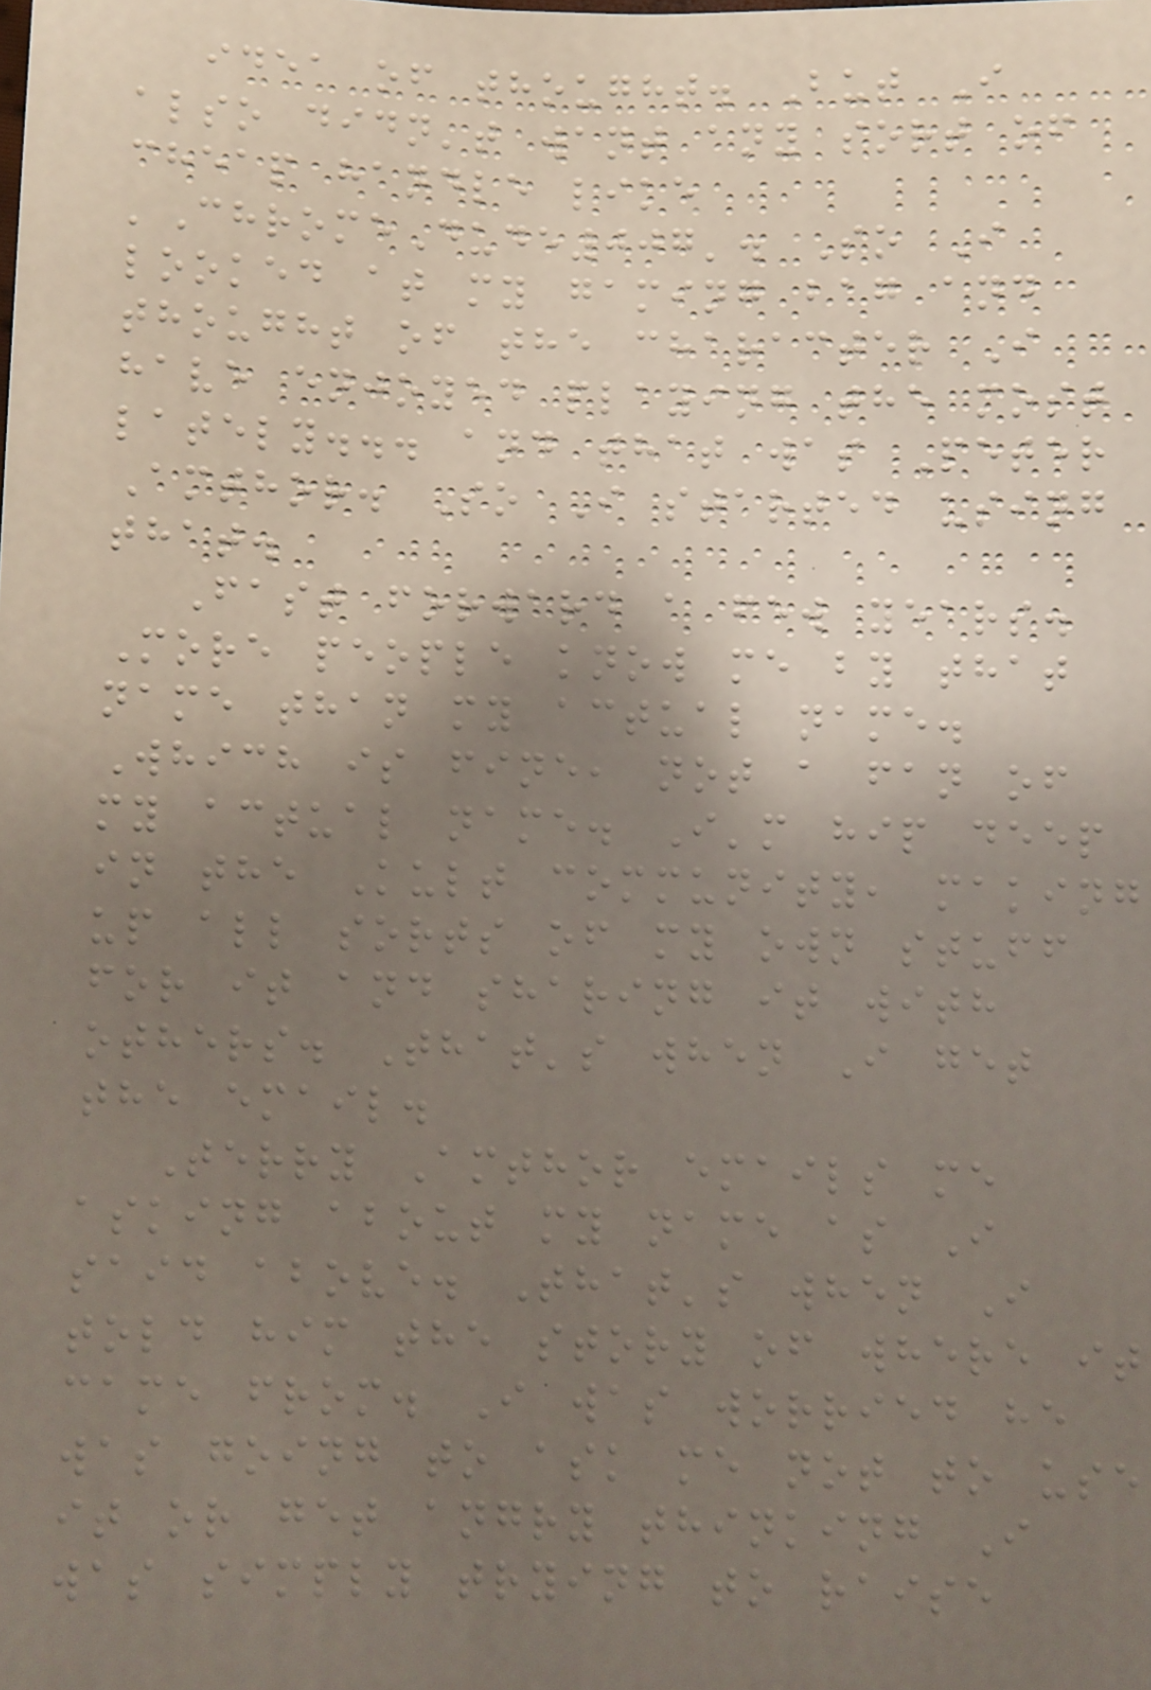idea of thought. But I
also didn't want any sort of
cheap handle like
'ChromeDude007'. So I
looked at my gaming bag and
thought of the character I
have enjoyed playing the most
lately... and that was Peter
Amthor. So I started using
that.
Fast forward a few years.
More people know me by that
name than my actual name.
Which is fine, not a fan of
my actual name. I'm hip deep
in the Kult community, making
up all sorts of my own stuff
for it and sharing it with
others. That's when I get
the email.
Terry Amthor emails me
asking about my name as I
said above. That's when I
told him the story of where it
came from. I was worried he
was going to ask me not to use
it or get angry thinking I
was simply trying to raise
